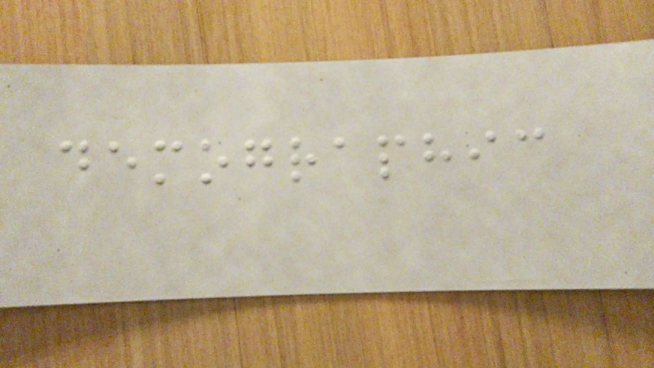demographic
